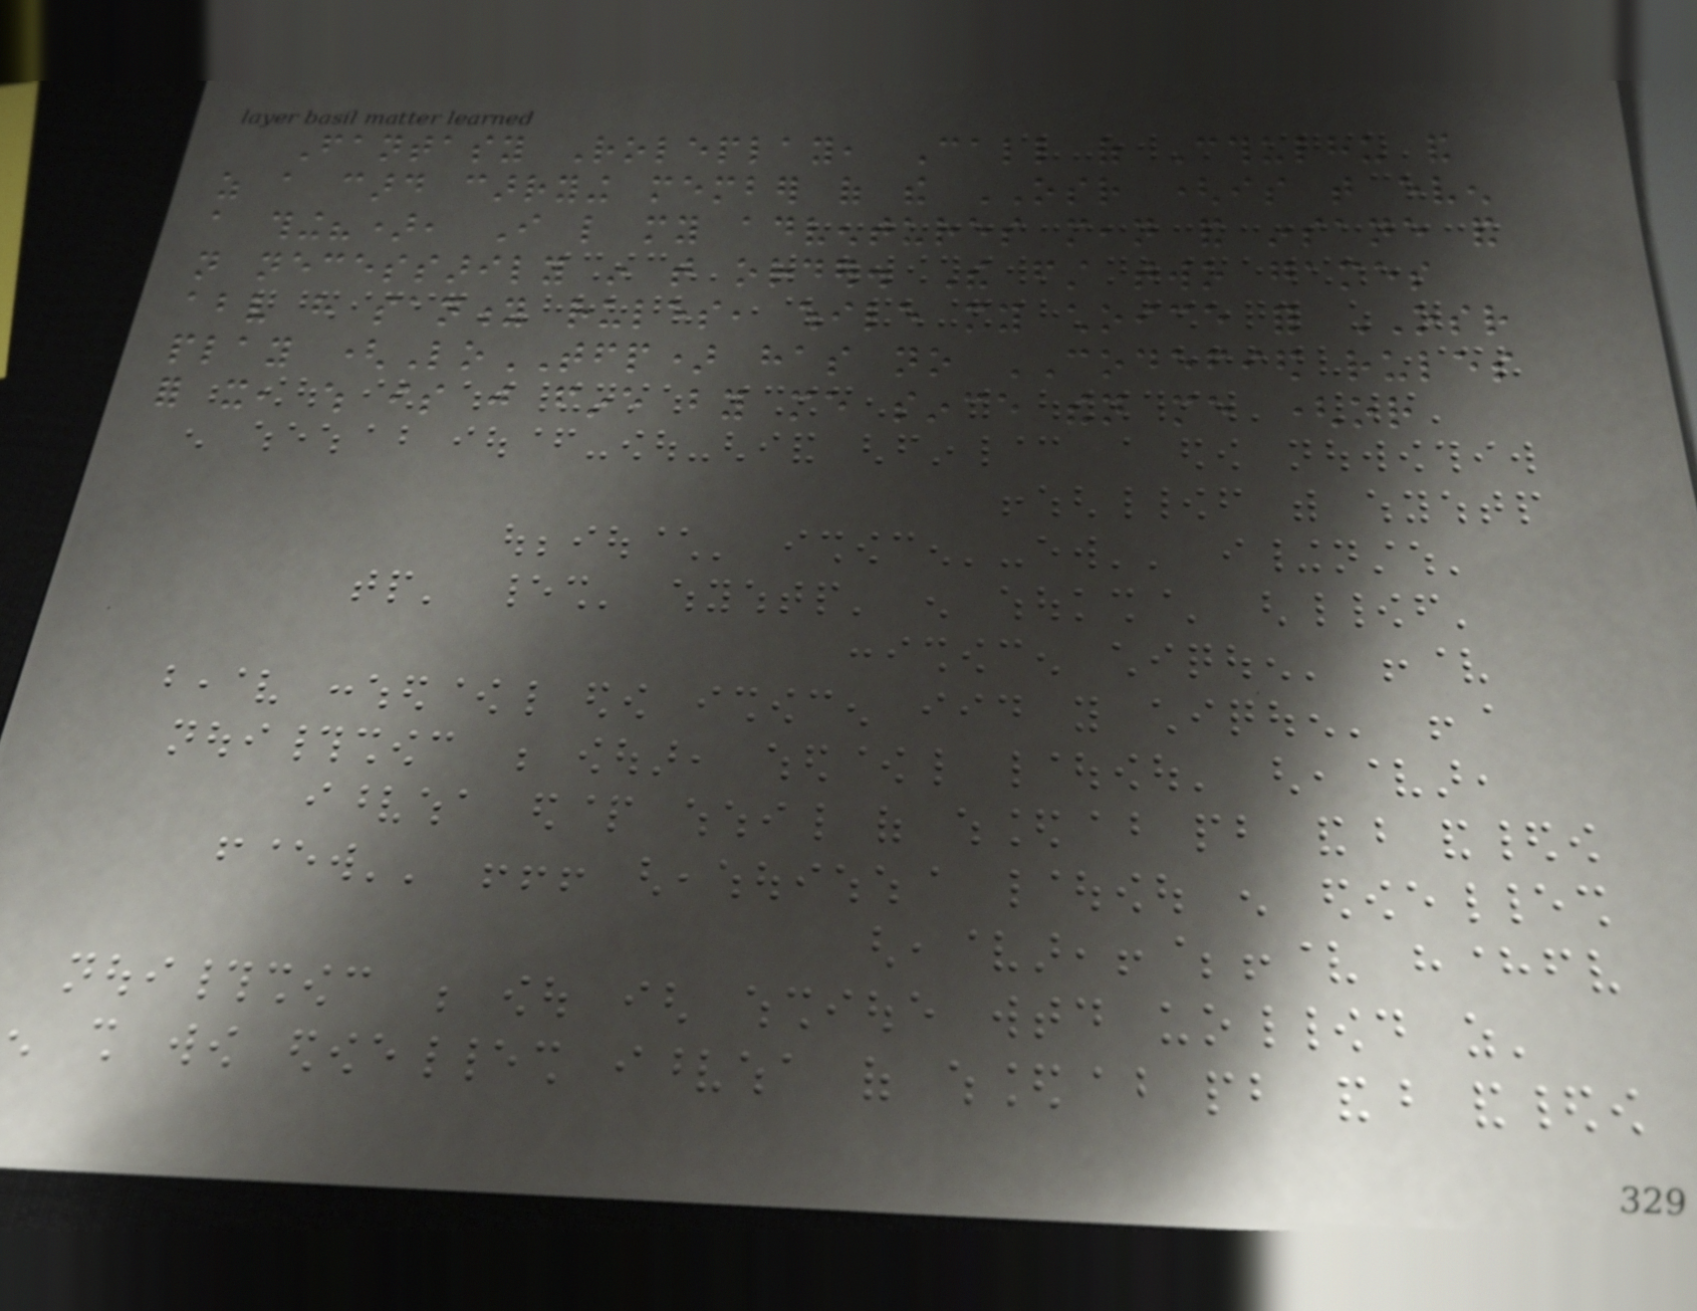Fantasy Roleplay, Call of Cthulhu and
as a card carrying member of the OSR (is that even
a thing?), I like my adventures mean and insane and
not necessarily in that order. The first two games
above have sanity rules, while my choice for OSR
play (LoTFP) has no CODEFIED rules
for it, which is just fine by me since then me (or
